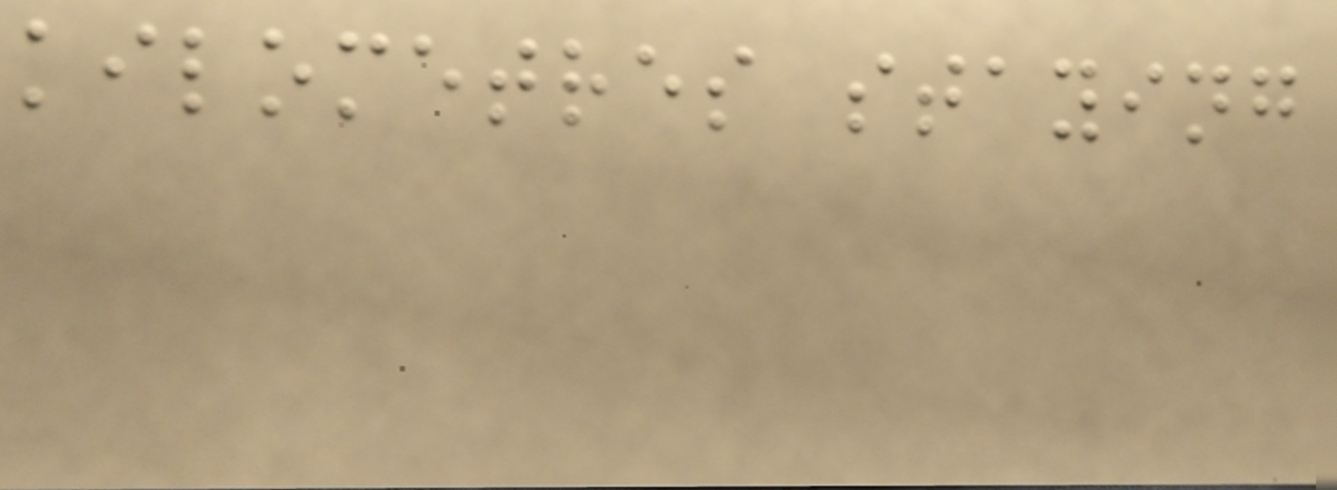kilometres staying
